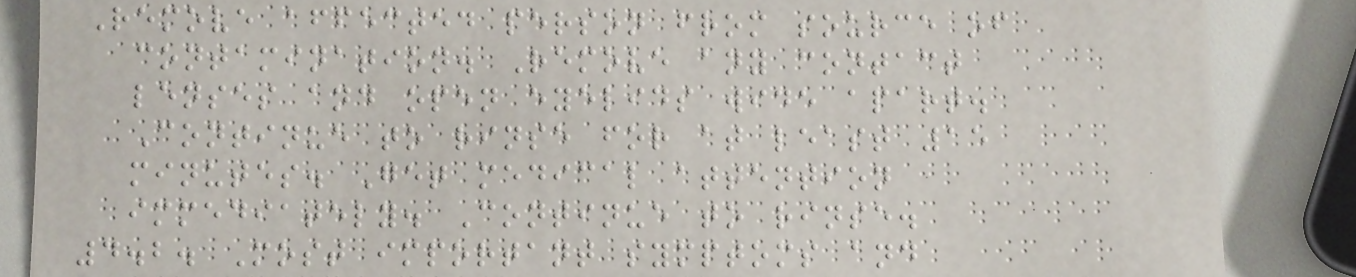Remove affected person from source of
contamination. Remove any contact
lenses and open eyelids wide apart.
Continue to rinse for at least 15
minutes. Get medical attention
immediately. Continue to rinse.
4.2. Most important symptoms and
